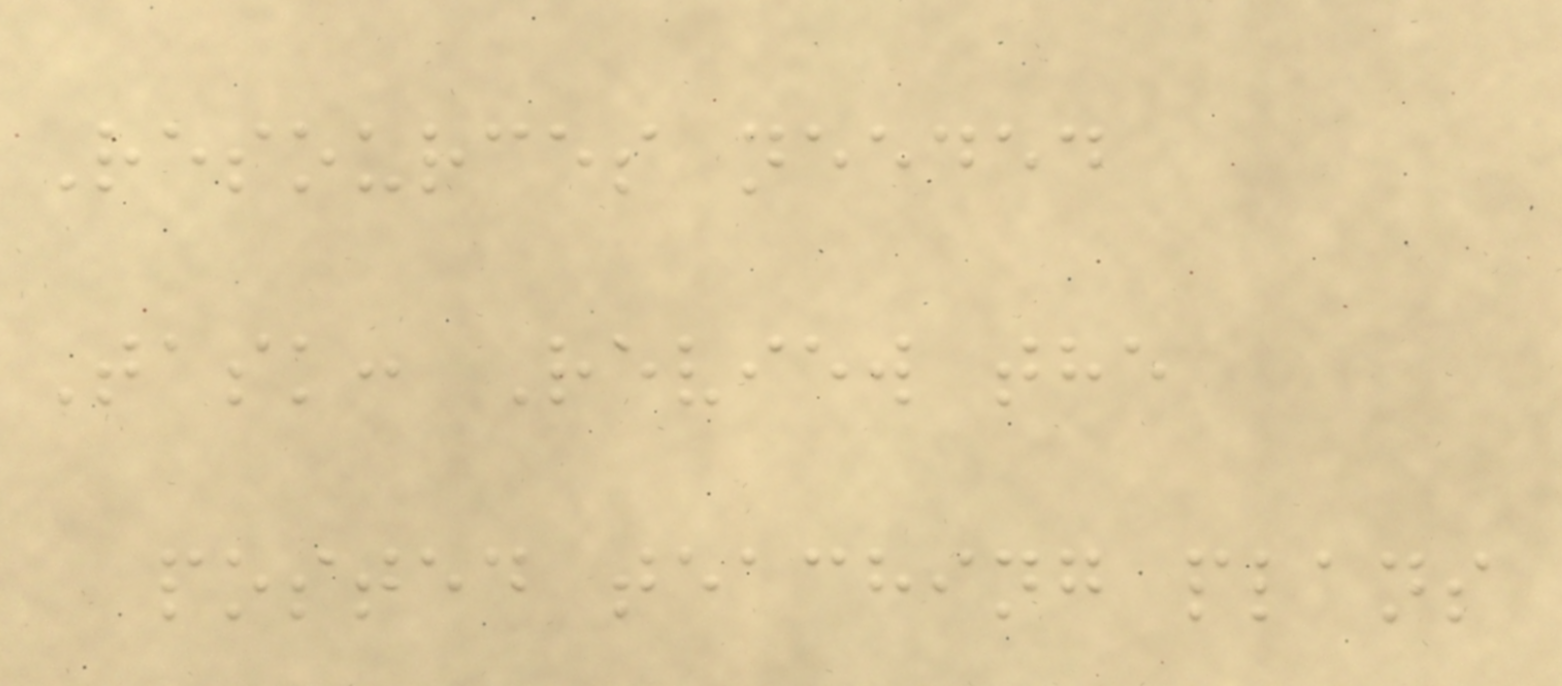Resources needed
Task: Review the
posted teaching plans
